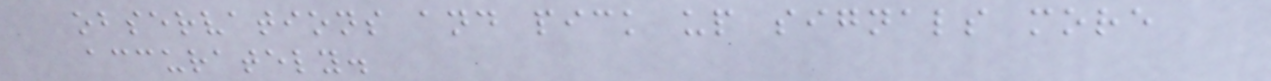observations and pick up signals more
accurately.
